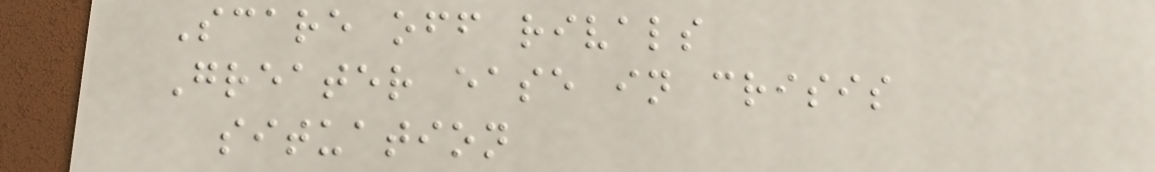Scare off rivals
Greater ease in crisis
situation
